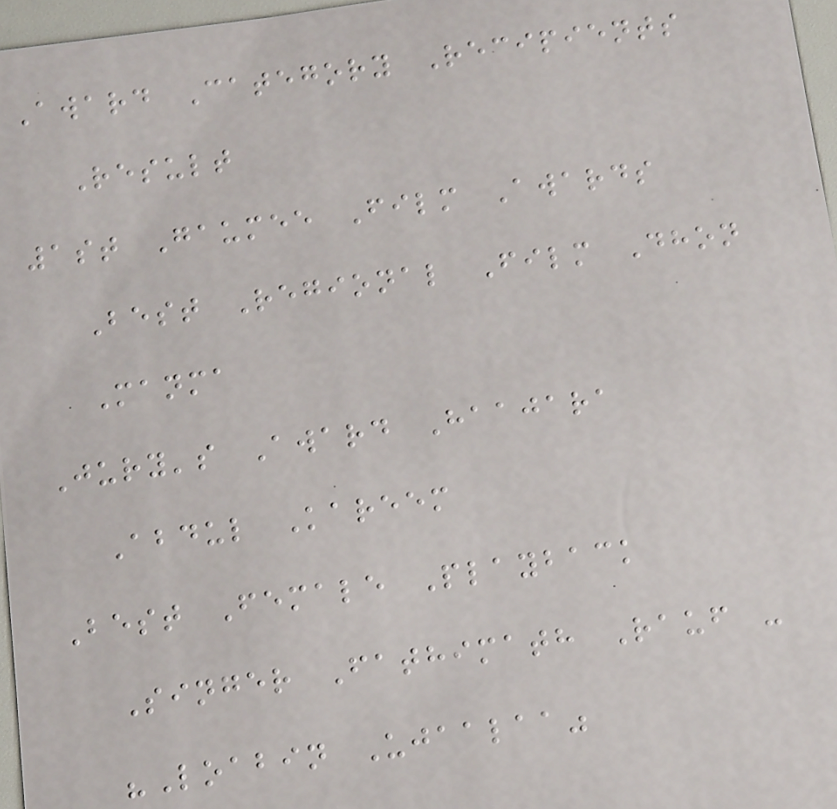Award Category Recipients
Result
1st Gaumee Film Awards
Best Regional Film Dhon
Manma
Jury's Award Haajara
Abdul Kareem
Best Female Playback
Singer Fathimath Rauf -
"Loabin Ujaalaa"
